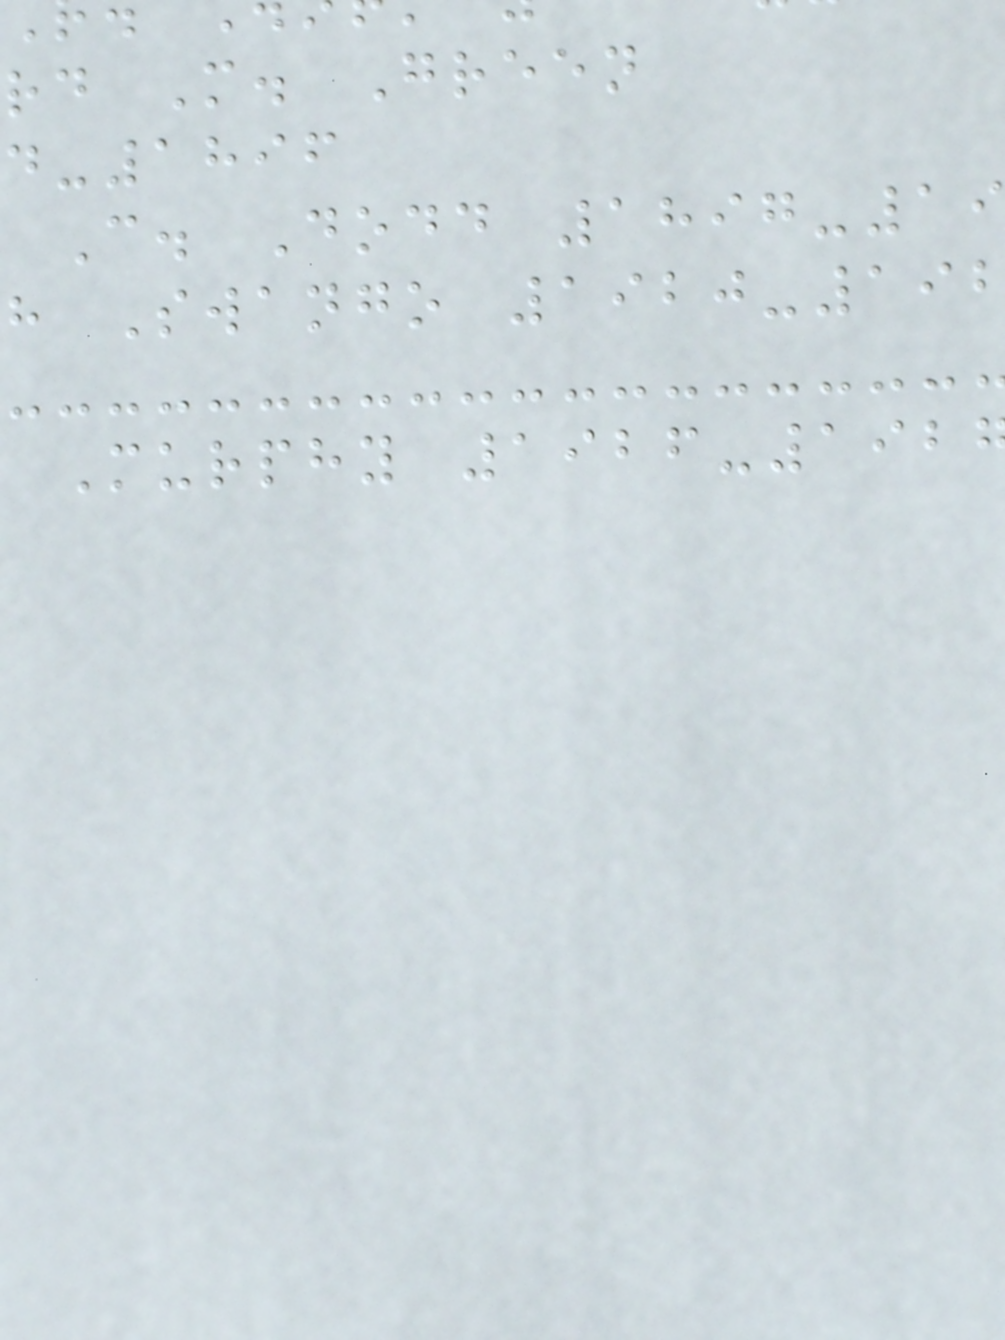rd M. Green
-1896
C. Dodd 1897-19
h Swango 1920-19
Murphy 1926-192
